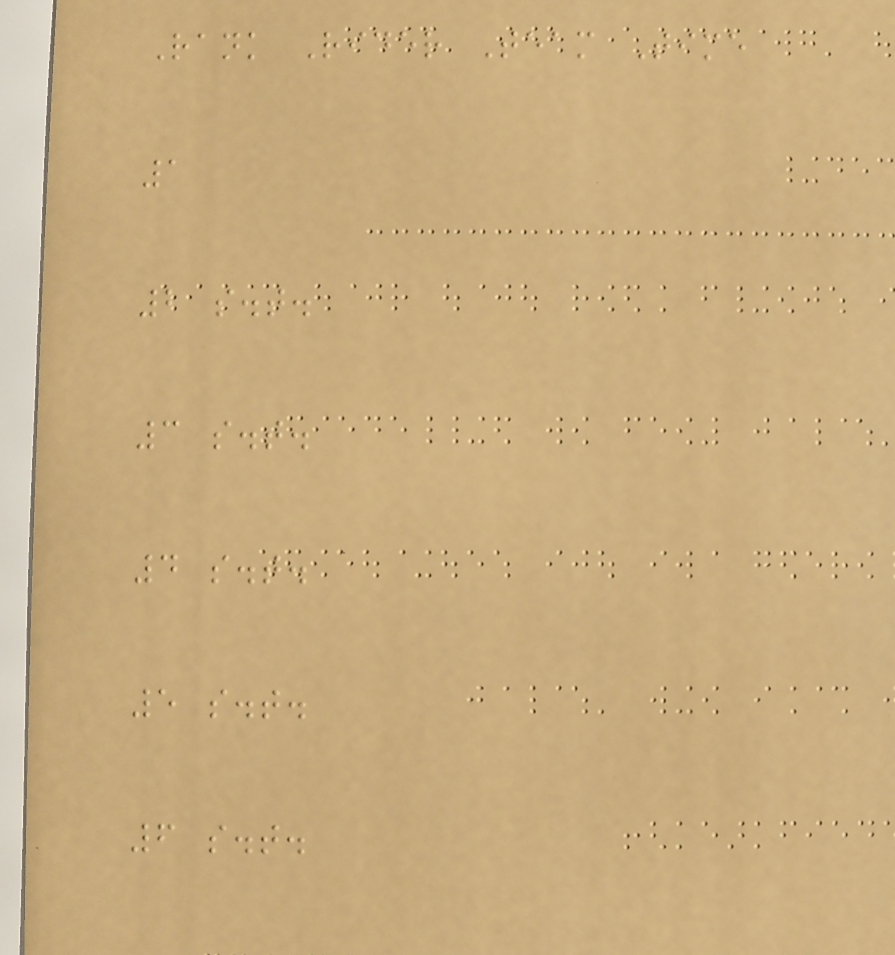Rank Rider Team Time
1
2 s.t.
3 s.t.
4 s.t.
5 s.t.
6 s.t.
